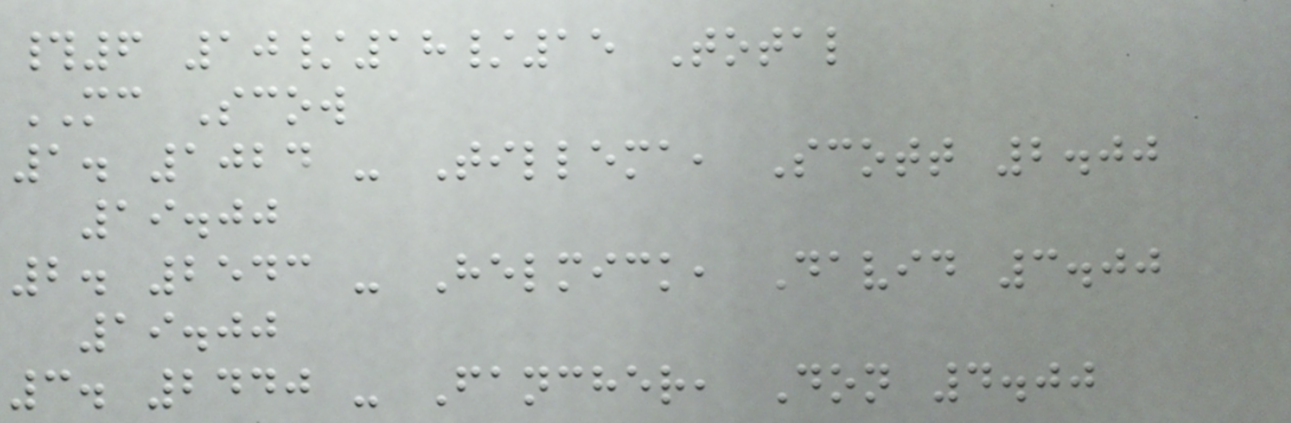#6 10/18/15 Total
MC Scow
1. 1024 - Tillema, Scott 2.00
19.00
2. 2543 - Helmick, David 3.00
19.00
3. 2440 - Fancher, Don 4.00
